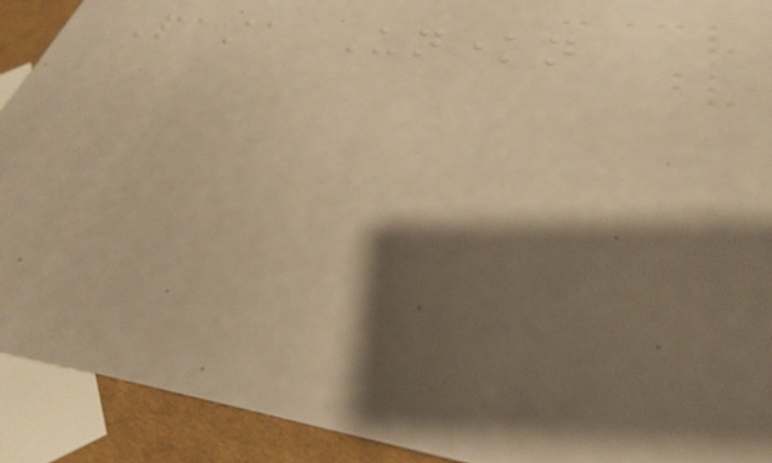Pasta Unknown
